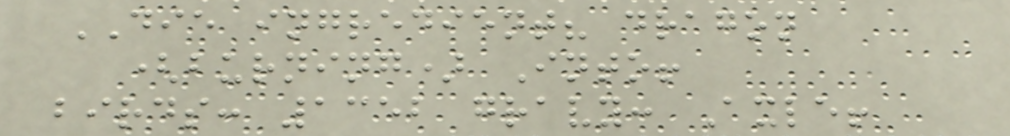DIE ingredient? dragon
(burning) Into!
birds: 1352 gravy: Axle!
